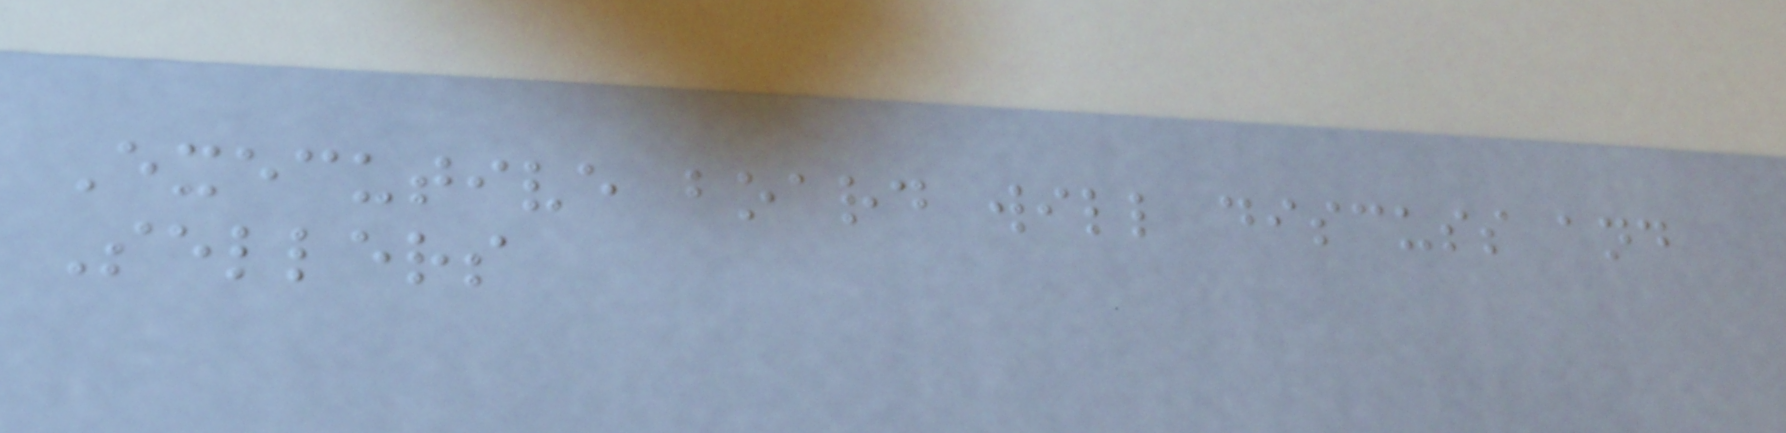Executive board will discuss and
Sellers
